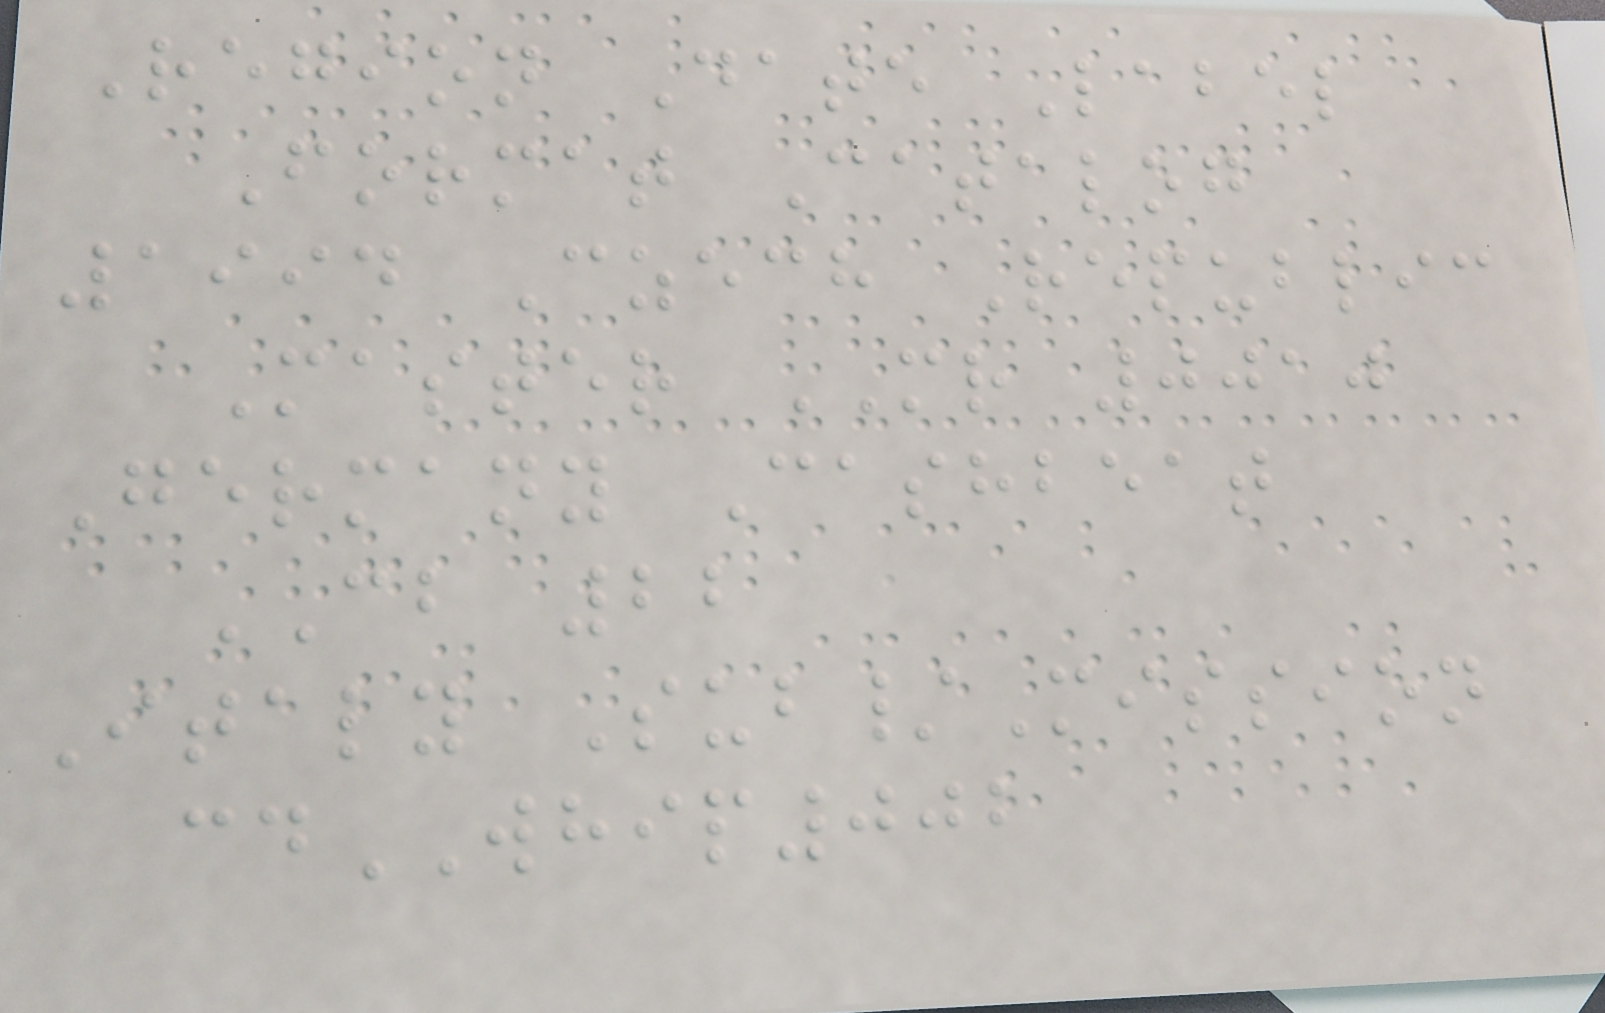Region Date Label
Format Catalog
1994 Czech Republic
Master MR 0010
Germany Cashbeat
CB 22
Italy Sub/Mission
cdWHIP002
